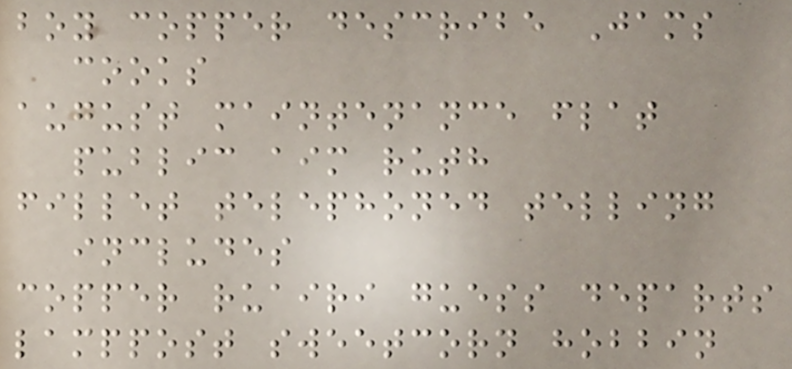boy copper describe Jams
cooks
august maintenance flat
public aim ruth
fillet telephoned telling
includes
copper ruairi guess departs
lamppost sweetcorn hobbin
